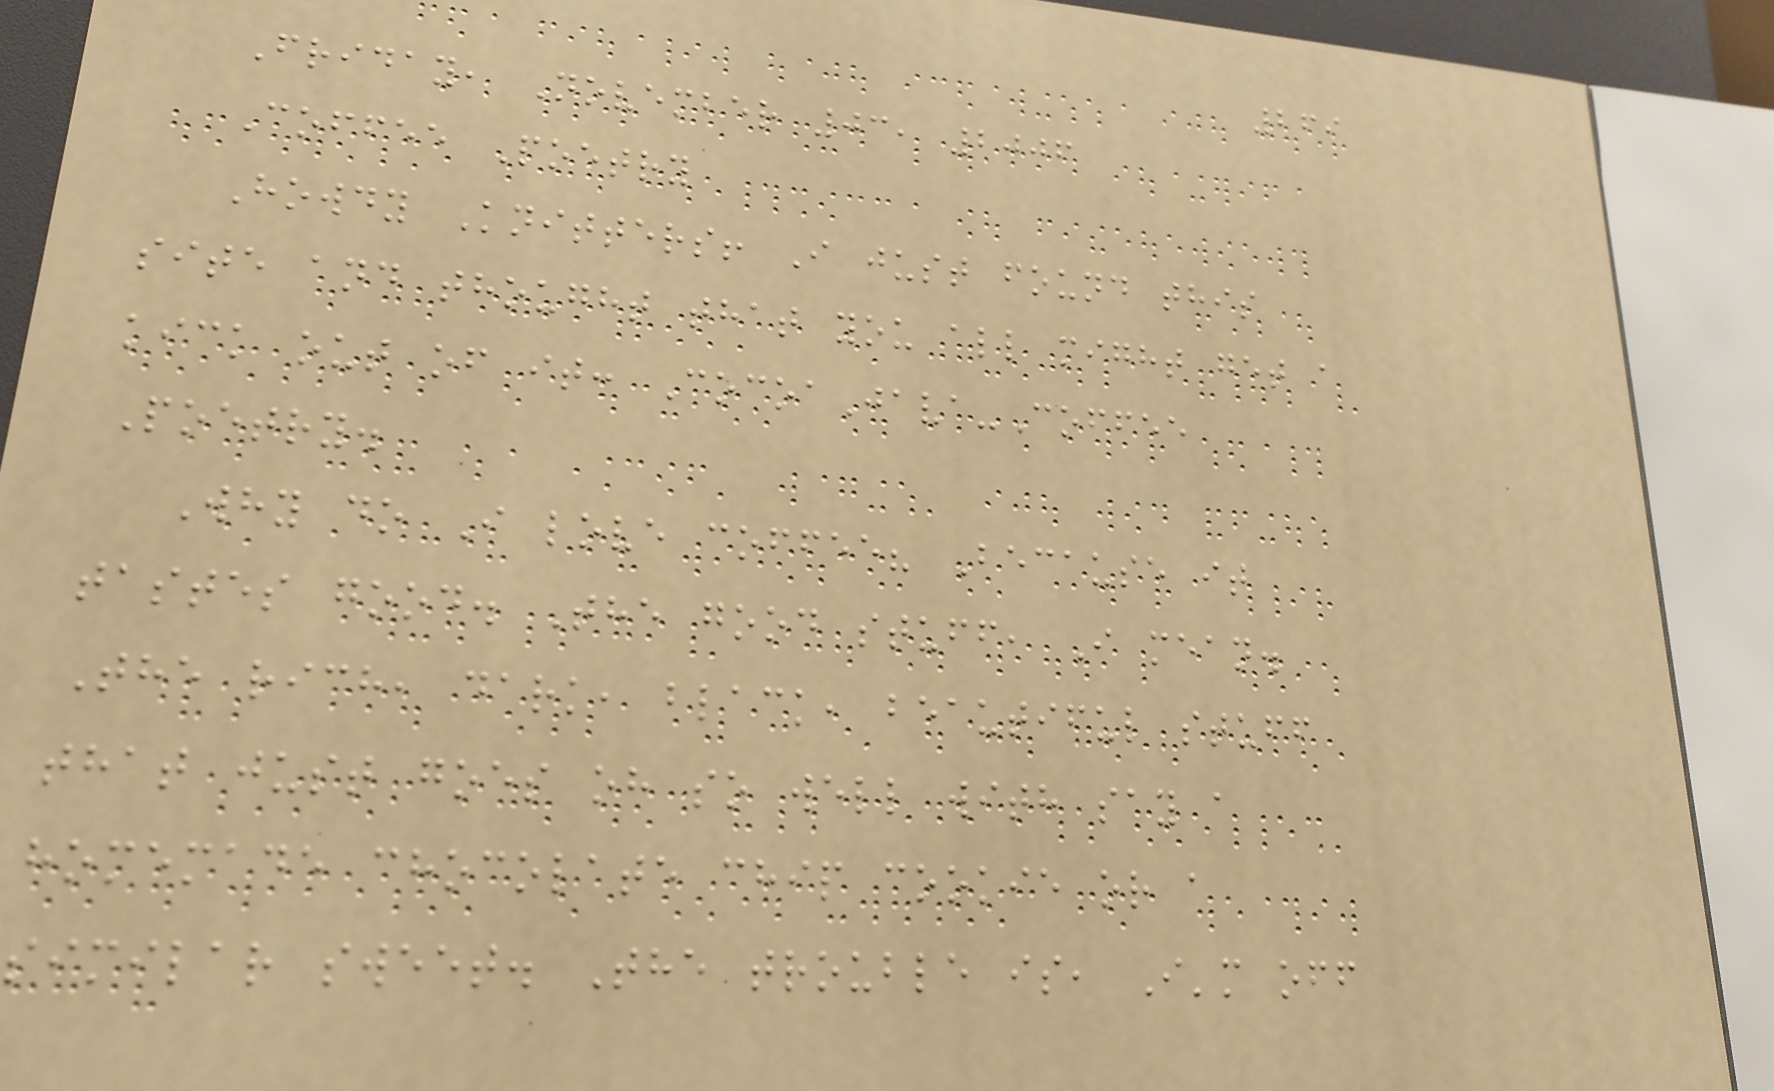269
Friday, November 03, 2006
Coffee Poetry
Howdy Knitters! I just found this
site and thought that you all might get a
kick out of it: CocoaJava-Coffee
Poetry.
Why do I love coffee? Because it
tastes good. The good stuff, I mean.
The rich, dark, black, beautiful stuff
that just goes oh so well with say a
homemade chocolate chip cookie or a
similar sweet. The trouble is, I'm off
